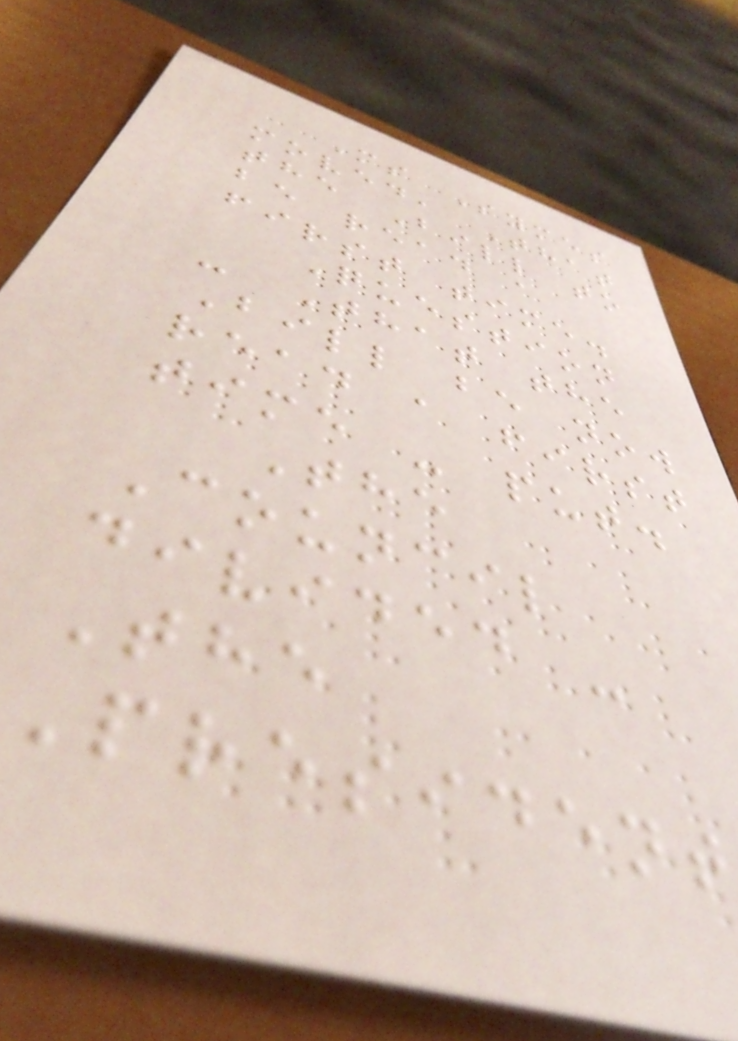Ms Symes
moved, That
the Bill to
be read a
first time.
Question
- That the
Bill be now
read a first
time - put.
The
Council
divided -
The
President
